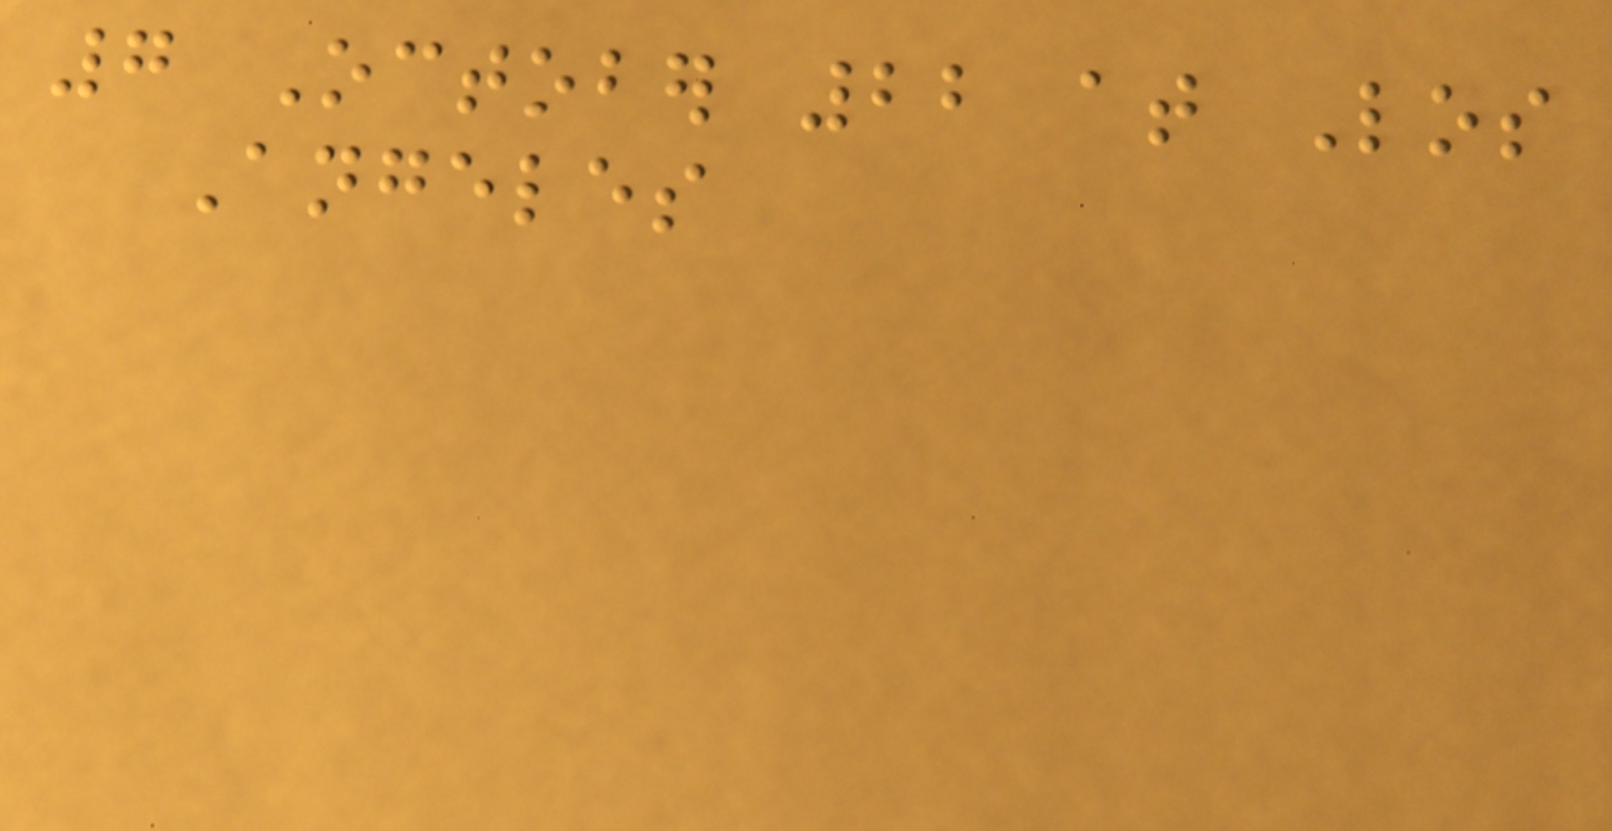7 October 22 at Los
Angeles
